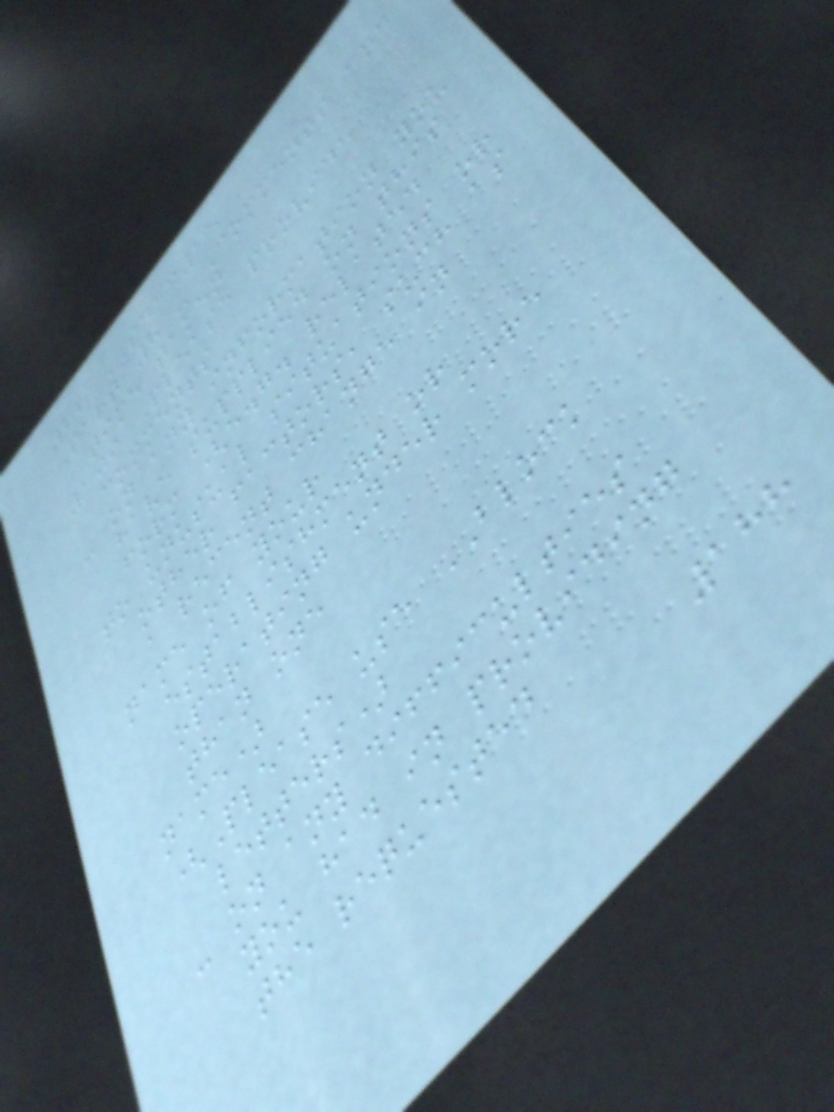22 SDAC15
Part 8 - Comments and
time taken
109 Please provide
comments
- on any information you
have supplied on this
form (e.g. related
to unusual situations or
other factors, such as
a recent change in
name of your
establishment or
operating under more
than one
name)
(Please use BLOCK
letters)
- on any difficulties
you had in providing
the requested
188
